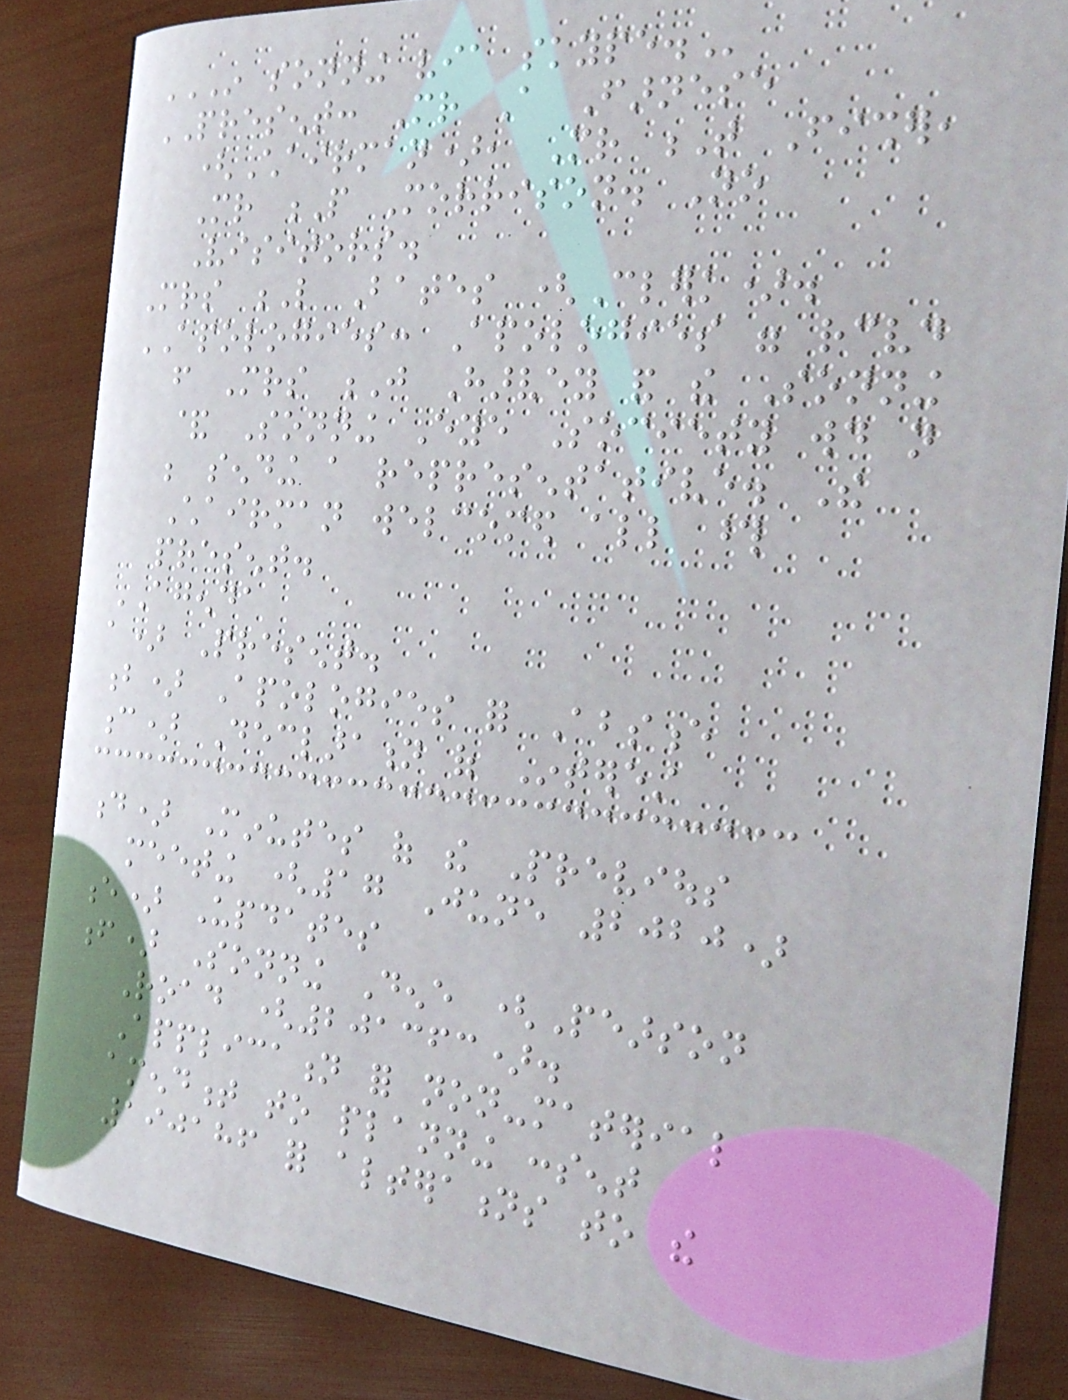IN SONNING VIA SKYPE.
PRESENT: Mr A Farnese
(Chairman), Mr T Fisher,
Mr P Morrison. No
Visitors.
Mrs L Bates (Clerk).
APOLOGIES: Apologies were received
from Mrs J Harvey and the Sonning
& Sonning Eye Society would not
be sending a representative. The
Chairman welcomed all those
present.
AGENDA
a) Present.
b) Apologies for Absence
c) Declaration of Interest
d) Minutes of the Previous
meeting (17 June 2020)
e) Updates
f) Sonning Dene (Pearson
Road (201363).
Application for non-material
amendment to planning consent
190186 for alterations to the
